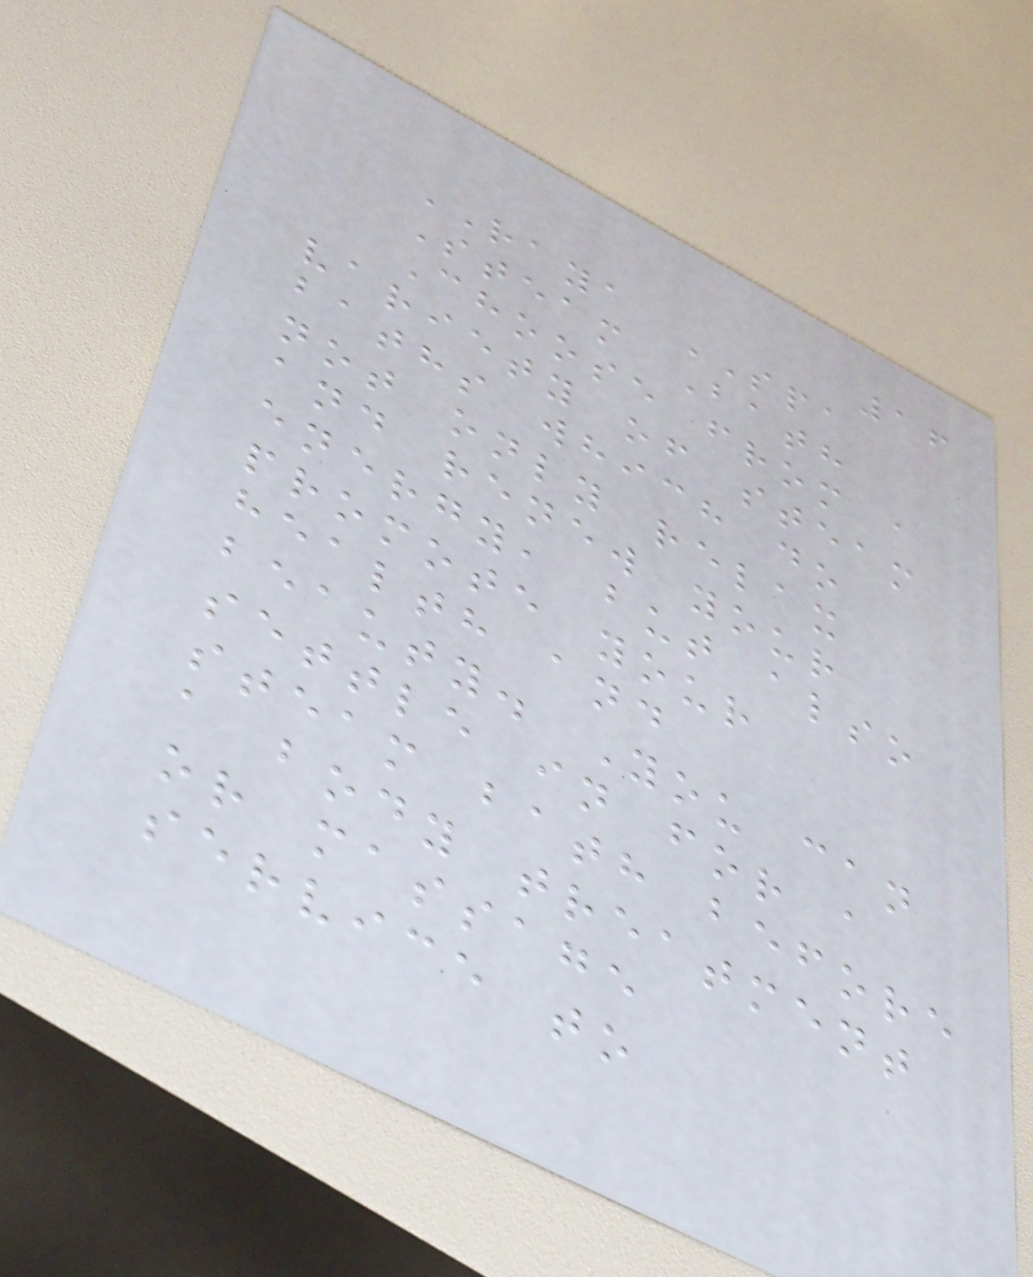16
RAYA SPA
Steam Bath
Choose from a
variety of steam
baths which do
not only relax
and renew your
energy, but also
promote your
health and
beauty. You can
settle in for a
steam bath before
a body treatment
or massage
service to
